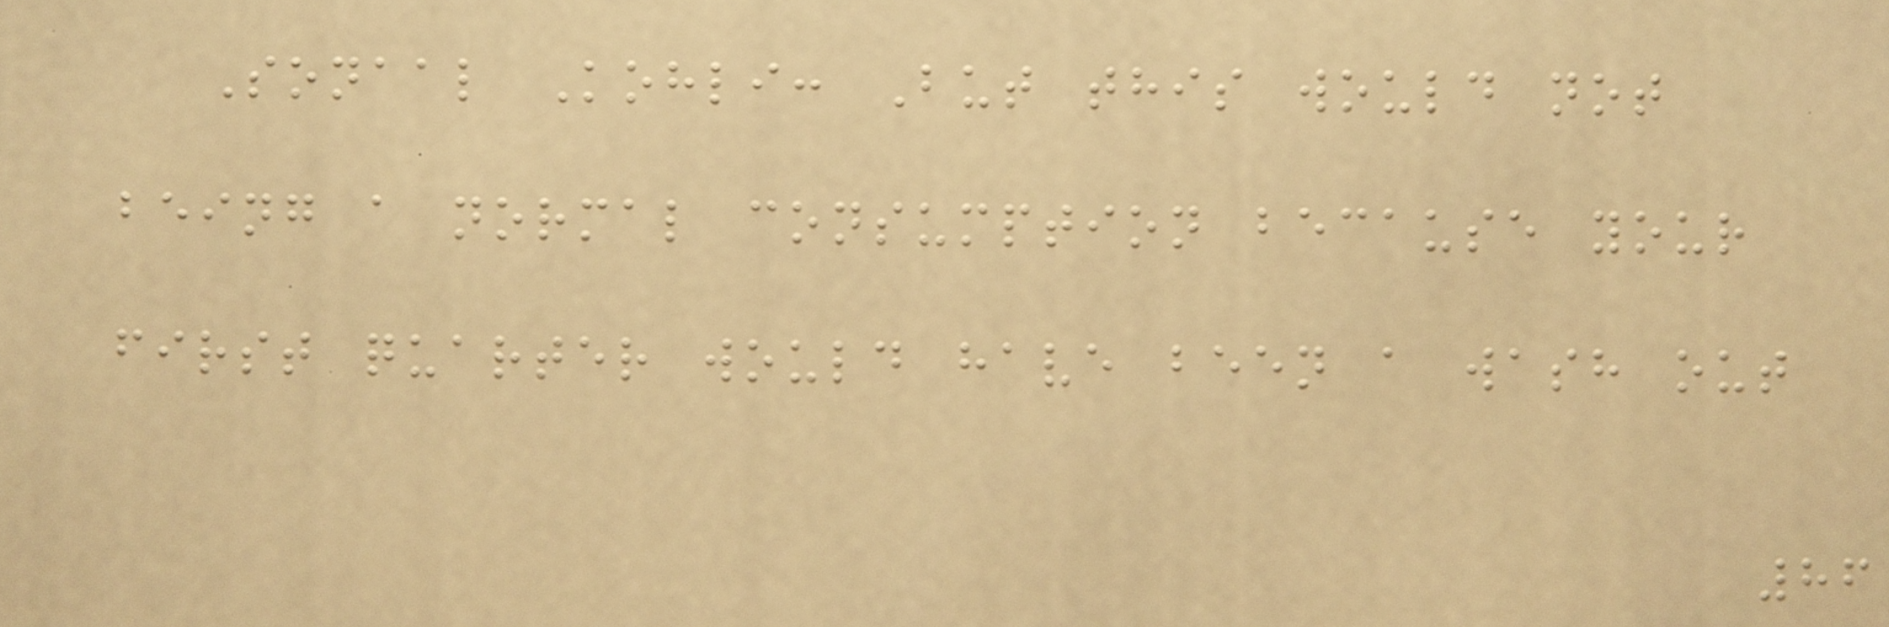Sonaal Kohli: But this would not
being a normal consumption because your
first quarter would have been a wash out
86
